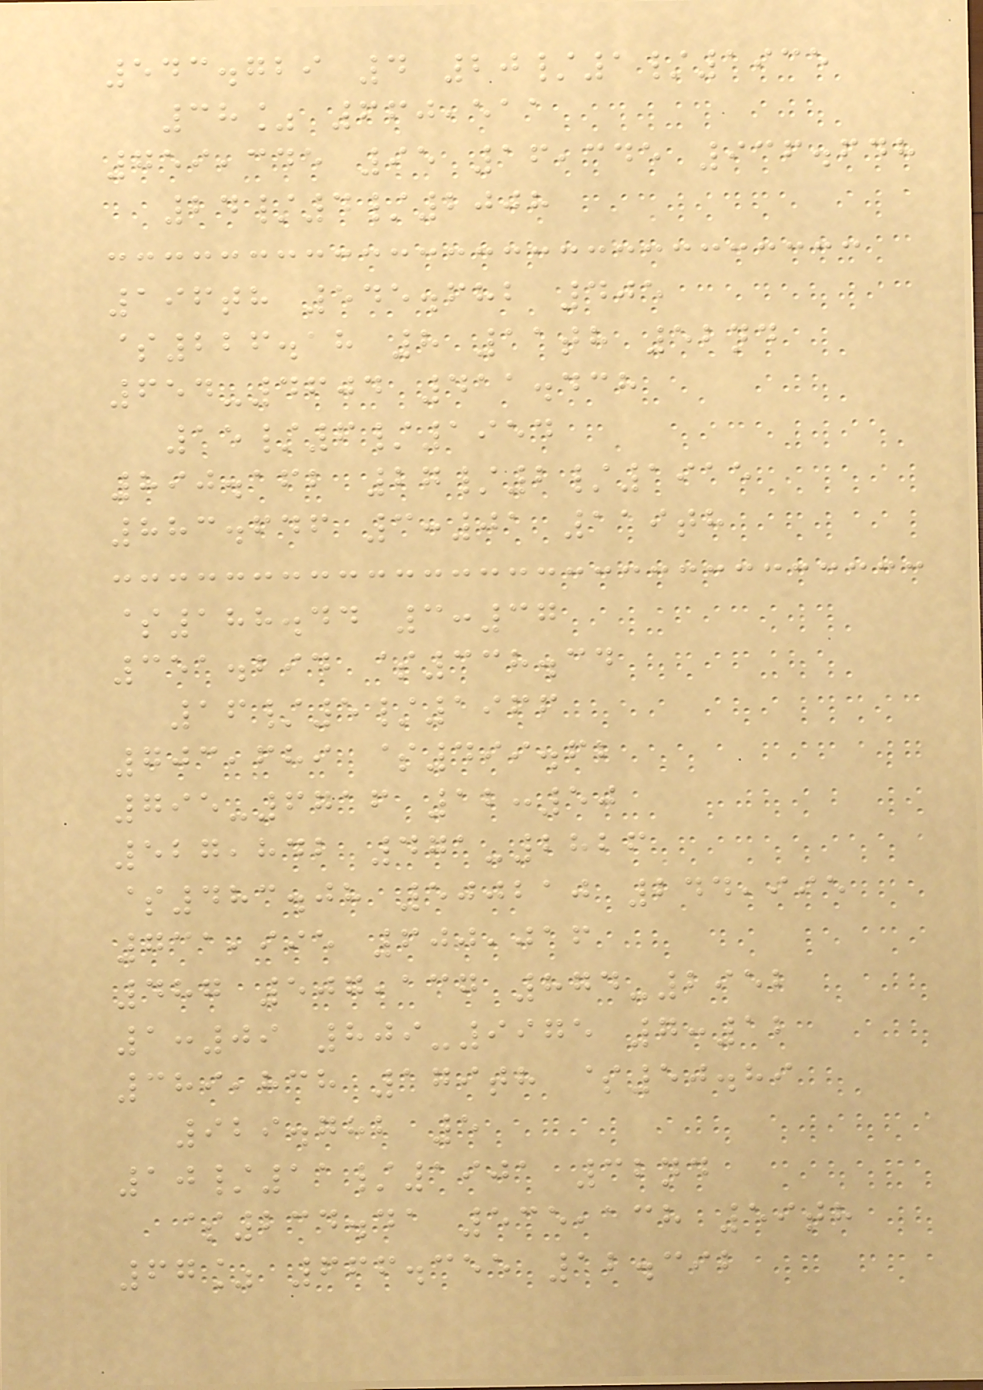543.729 4 20/1/1935
38% 660,511
759,345 95 16,345 936.648
24/4/2008
196th 545.682 405
$226.18 8 11th 52nd
654-4604 411.438
15/6/1954
890.162 27/2/1915
883.646 3:01 119th
$188.44 3:37
351.294 $338.34
16/5/1966
703,689 $499.62
795-6716 12:50
527,842 471-2826
$483.08 500210 244,995
731,995 600,016
487 507,137 874-2952
1:09 809-9975 7:12
389,838 179th $50.89
929.782 5
10/11/1901 32nd
$234.41 535,138 59th
67% 666.355 12.392
